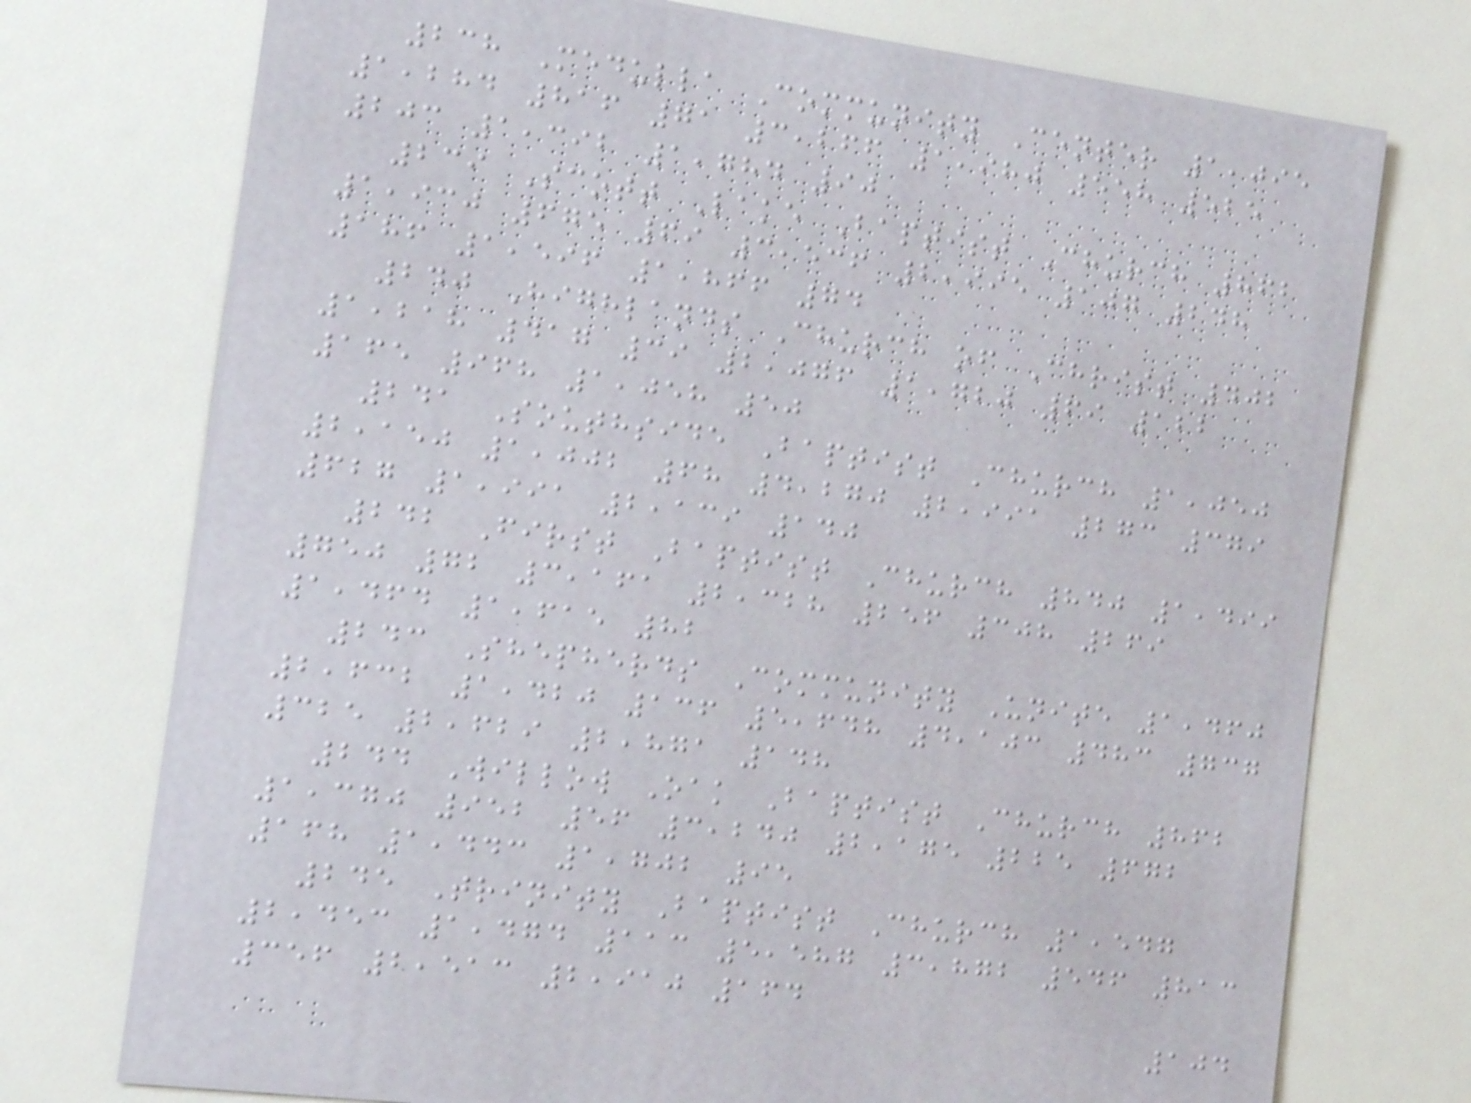238 Medulla Community Center 1,095
1,284 816 71 3,266 1,980 558 525
203 1,392 1,784 90
239 Scott Lake Baptist Church 862
1,930 675 69 3,536 2,995 107 248
186 1,596 1,866 74
240 Highlands Church of Christ 402
1,218 417 39 2,076 1,720 69 122
165 968 1,058 50
241 Southside Baptist Church 1,050
2,150 1,002 68 4,270 2,991 273 379
627 1,991 2,139 140
242 First Baptist Church 840 1,499
750 72 3,161 2,328 256 308 269
1,464 1,615 82
243 Shepherds Community Unite 1,460
2,632 1,420 136 5,648 4,103 483 737
325 2,629 2,871 148
244 Willow Oak Baptist Church 862
1,370 952 56 3,240 2,175 225 672
168 1,443 1,702 95
245 Trinity Baptist Church 1,547
2,453 1,474 113 5,587 3,872 546 813
356 2,513 2,910 164
104
